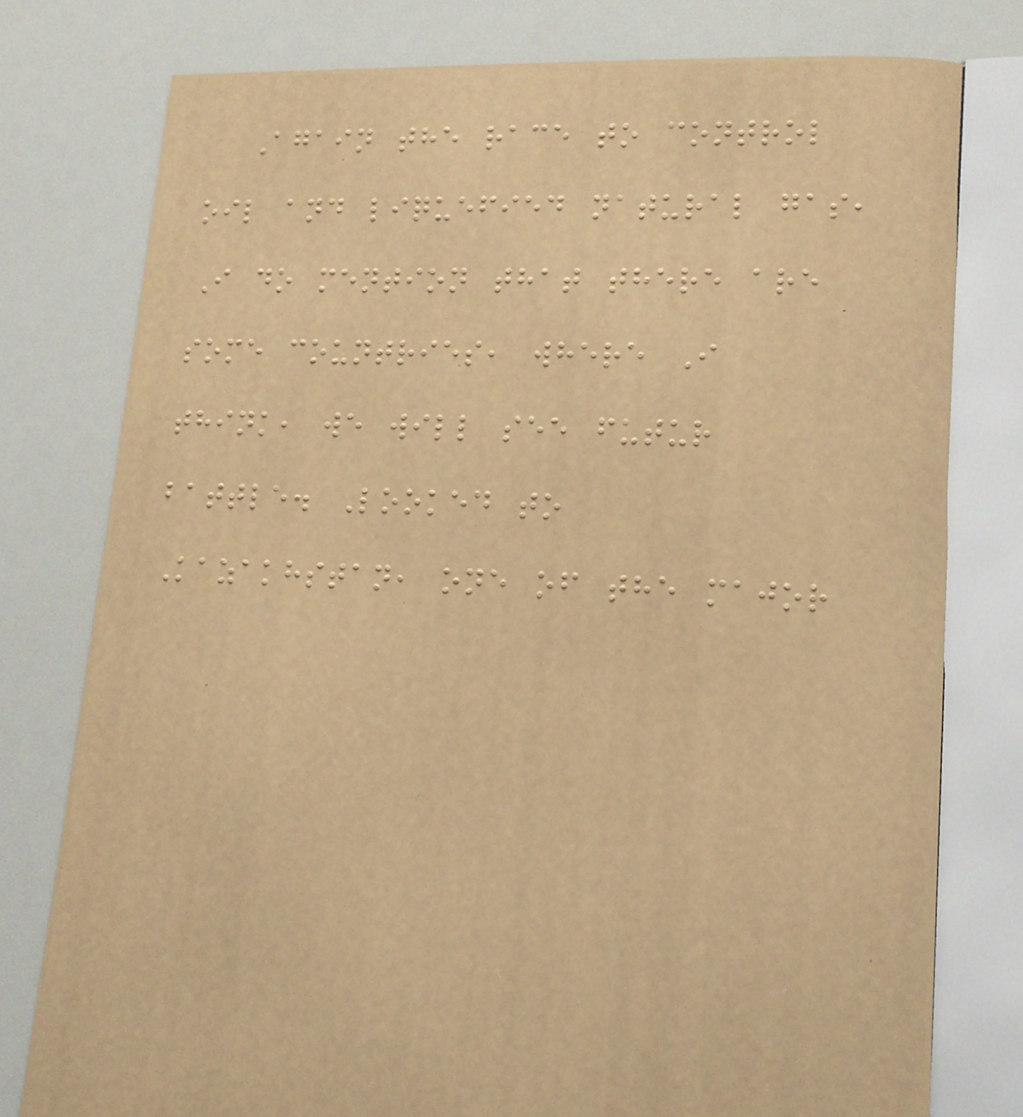Again the race to control
oil and liquefied natural gas,
I do mention that there are
some countries, where I
think, we will see futur
battle. Looked to
Kazakhstan, one of the major
